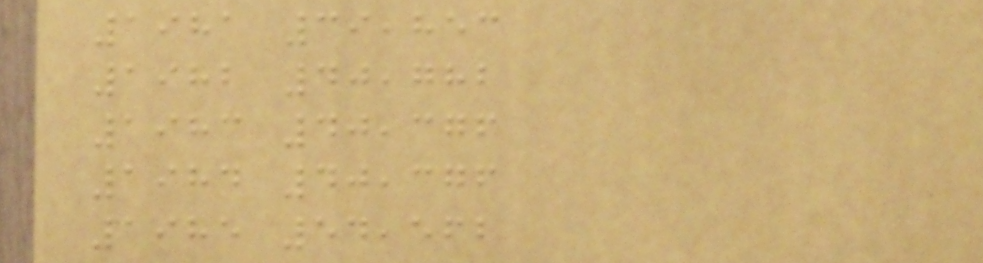1981 39,853
1982 40,782
1983 40,376
1984 40,376
1985 54,562
